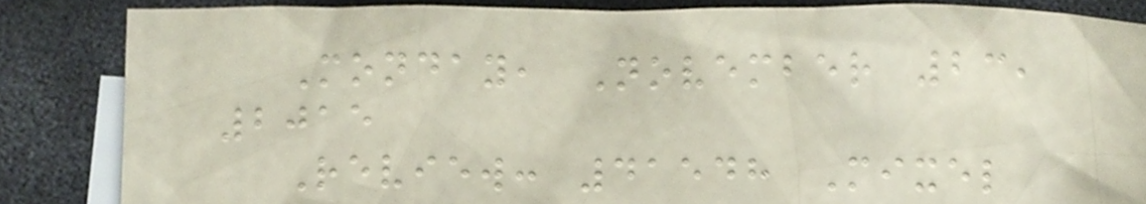Monday, November 23,
2015
Review: 41548 Mixel
